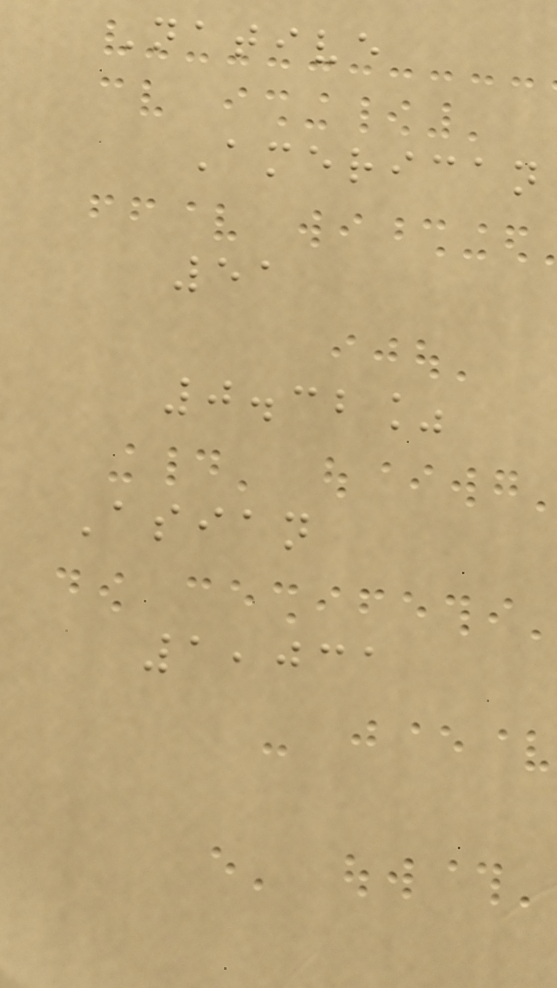Native
American
51
0.32%
Asian
1,031
